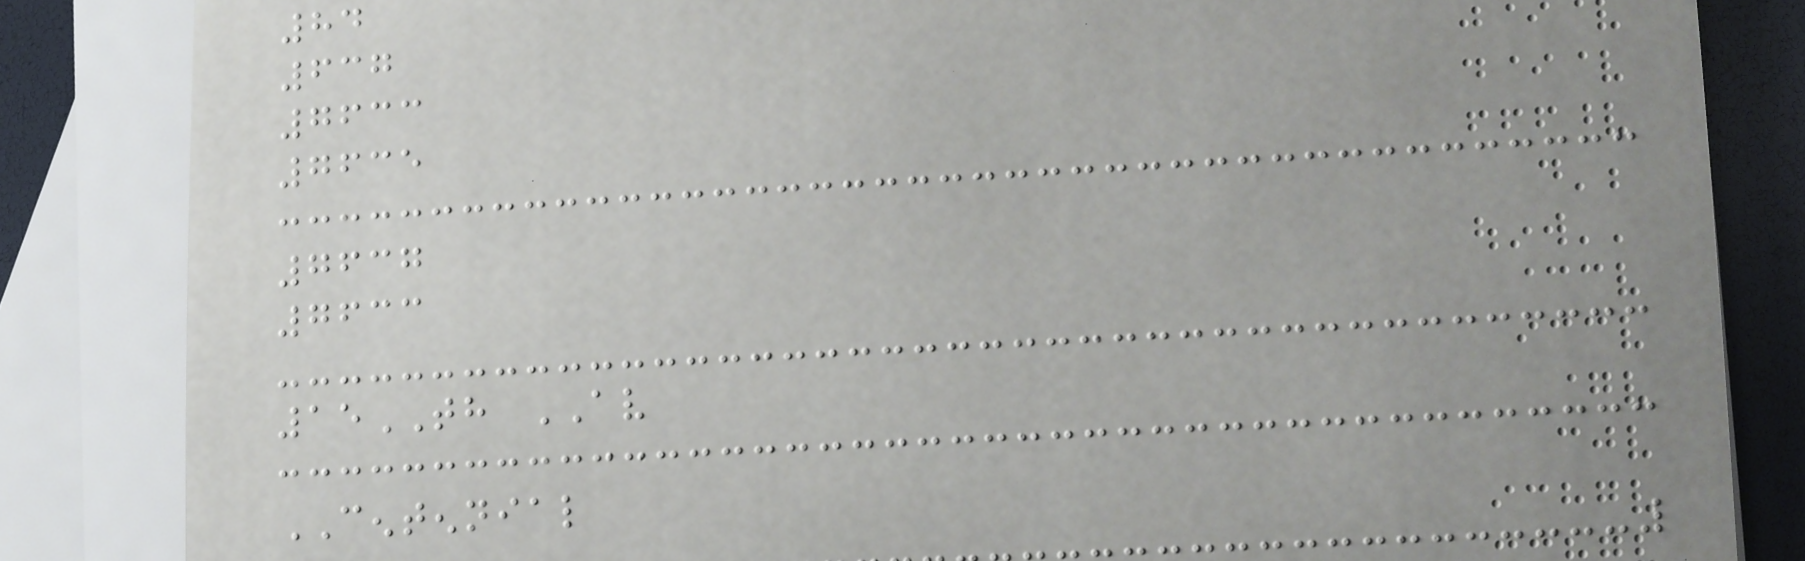84
637
7633
7635
7637
7633
15TH AV
CENTENNIAL
